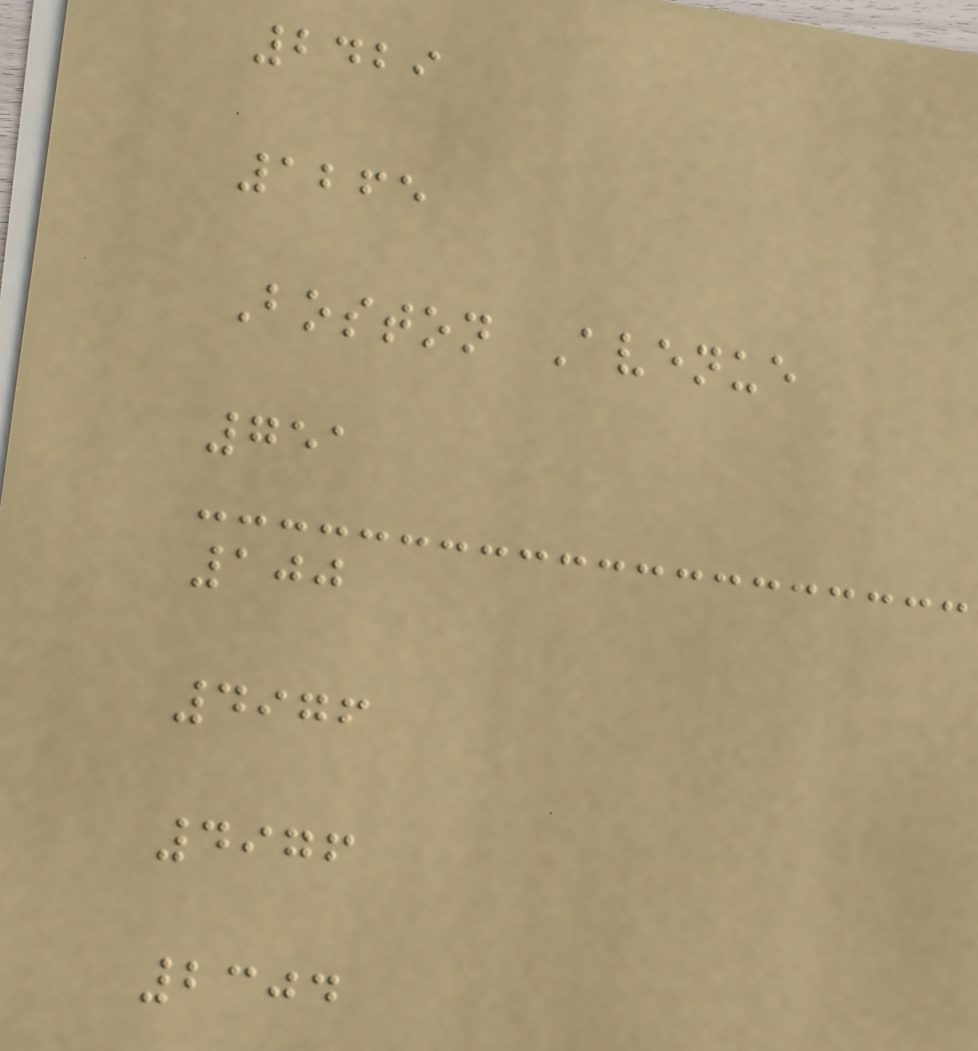2429
1265
Boston Avenue
751
100
4976
4976
2304
